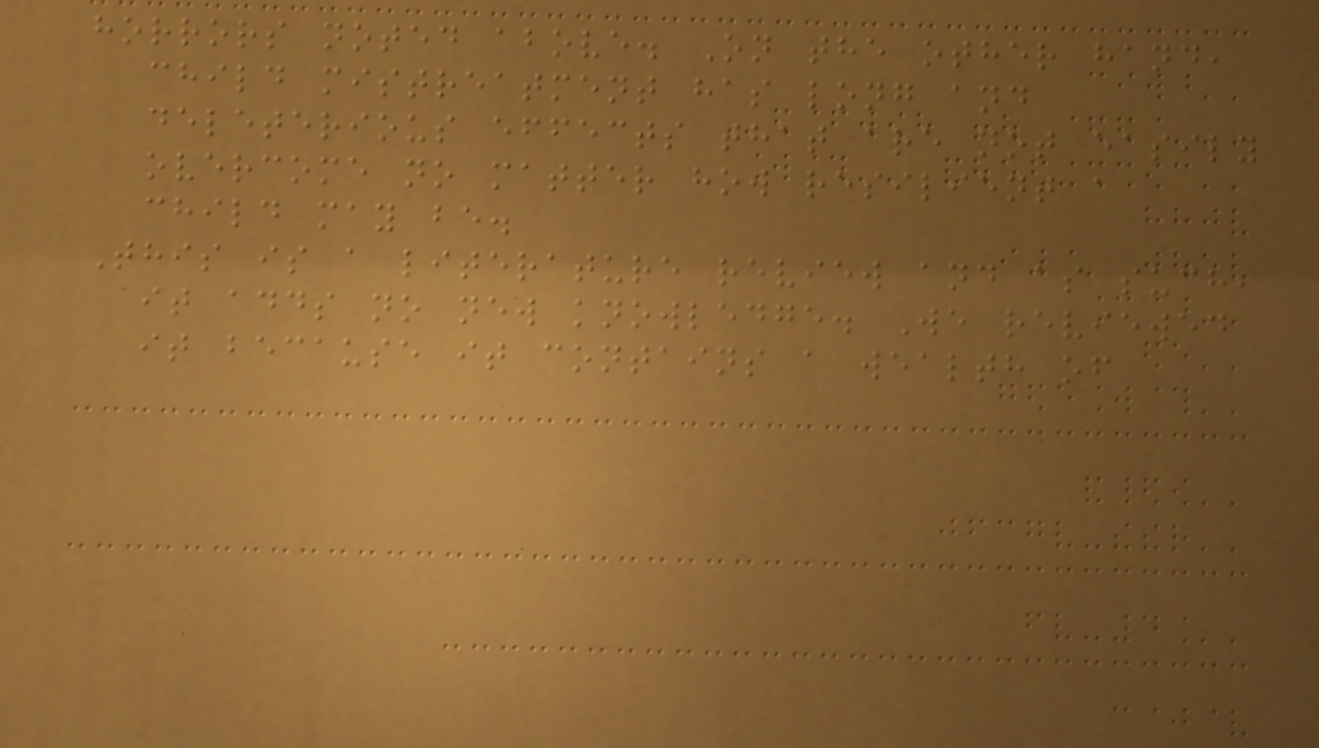horrors noted above. On the other hand,
child mistreatment has long and
deleterious effects that are not easily
overcome no matter how resilient a
child may be.
This is a literature review and as such,
it adds no new knowledge. We reviewed
it because it contains a wealth of
